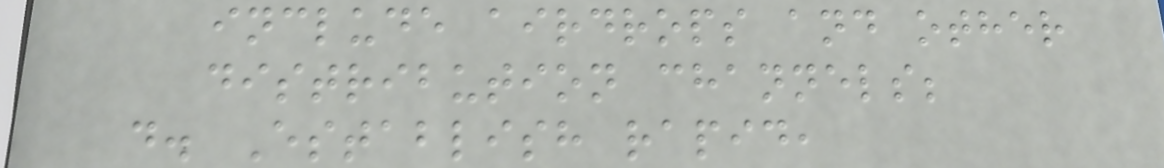include airdrops and other
distribution channels;
d. Establish rapid,
